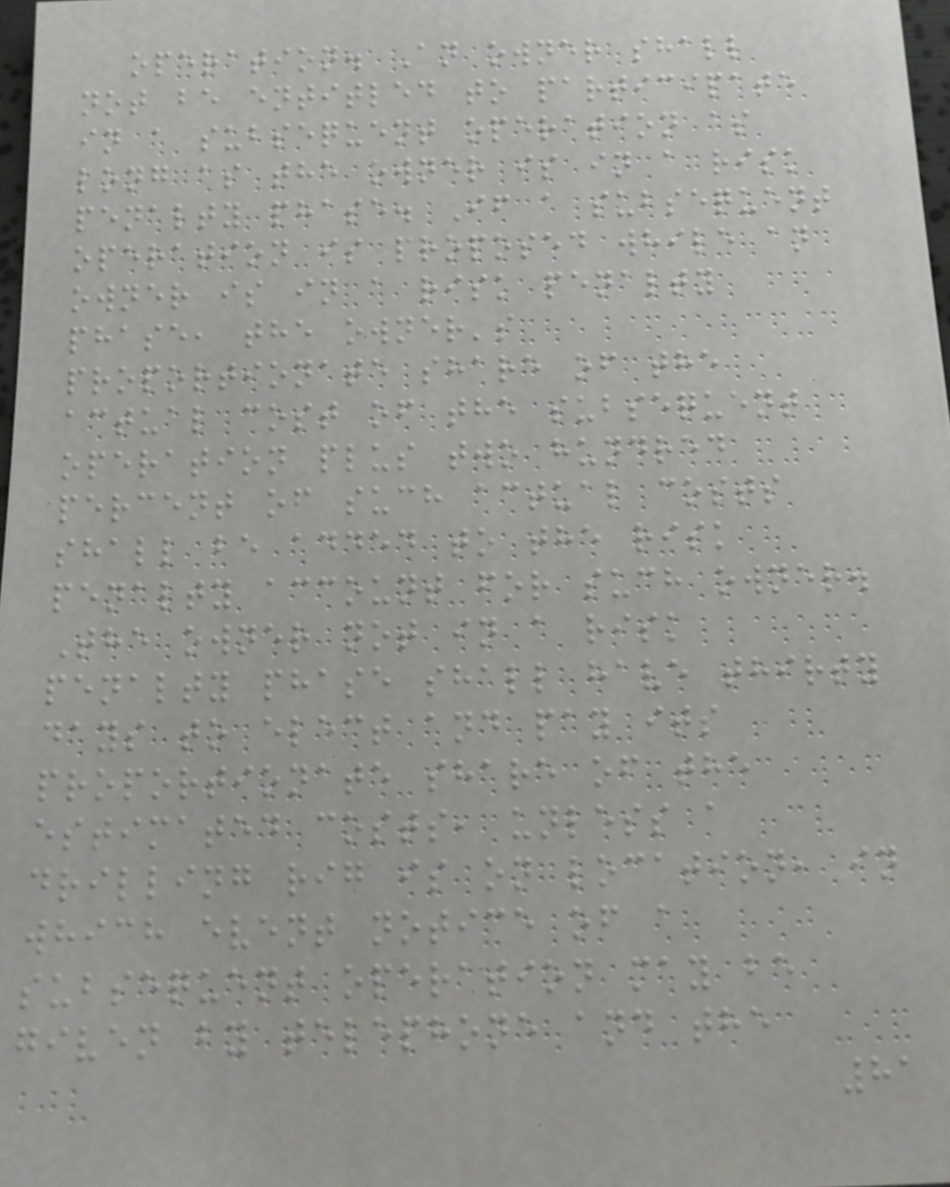operation. An owner shall
not be entitled to participate
in a subsequent operation as
long as the owner is in a risk
penalty phase. If a subsequent
operation is proposed while an
owner is in a risk penalty
phase, the owner's
proportionate share of the
actual cost of the subsequent
operation plus two hundred
percent of such actual costs
shall be added to the risk
penalty account for such owner.
The owner not in a risk
penalty phase shall have thirty
days to elect and pay its
proportionate share of the
estimated costs, unless a
drilling rig is on location, in
which event notice of a
subsequent operation may be
given by telephone and the
81
